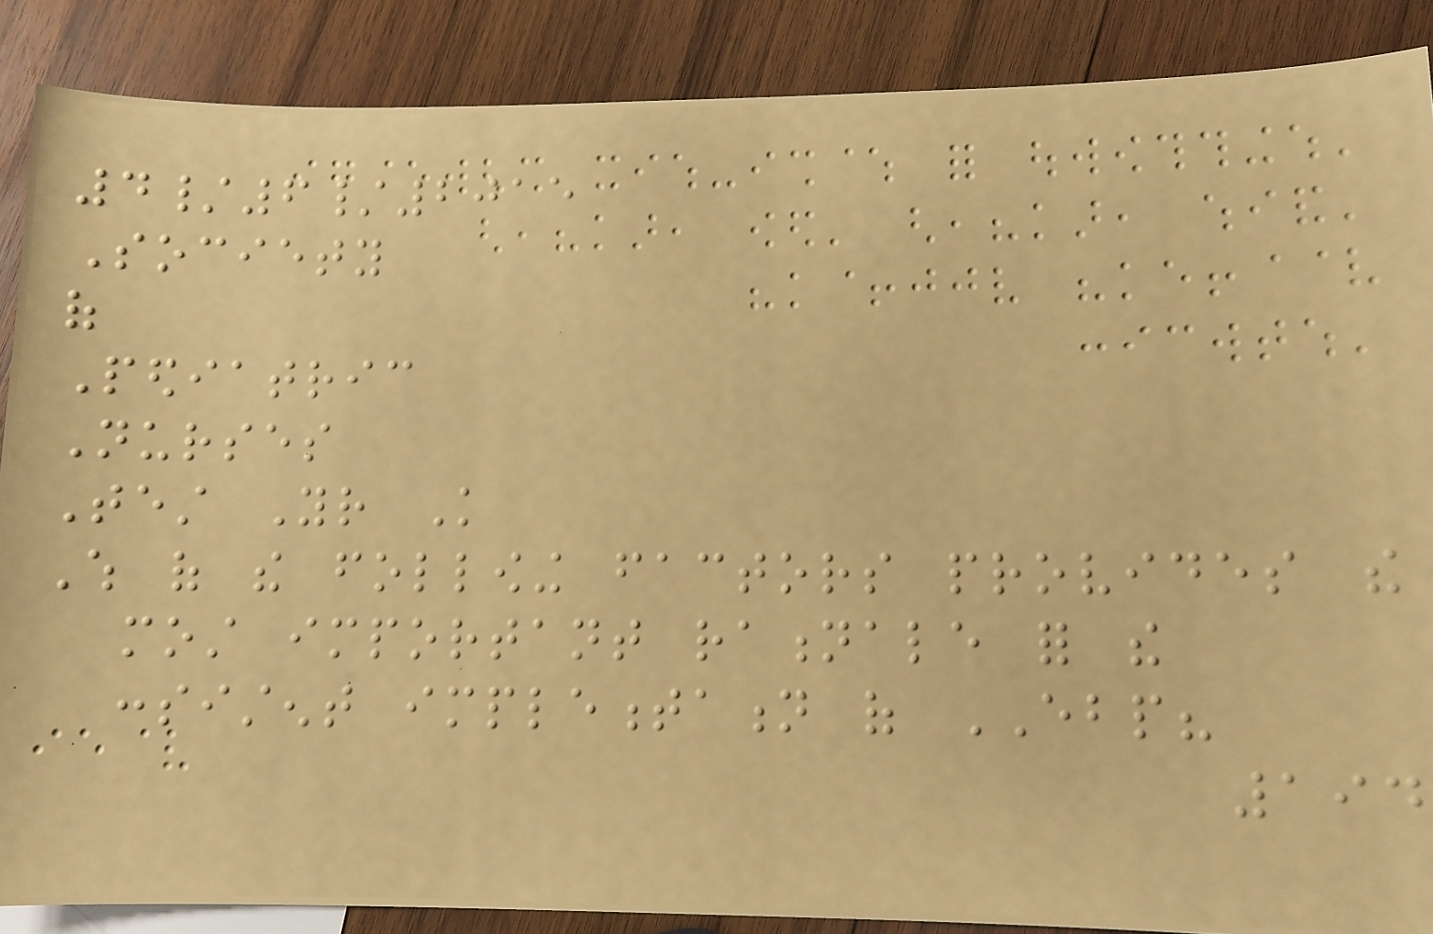4/6/2015
Society
of
Pediatric
Nurses
Test Your Knowledge
Which of the following factors provides the
most important rationale for the
consistent implementation of EBP?
194
